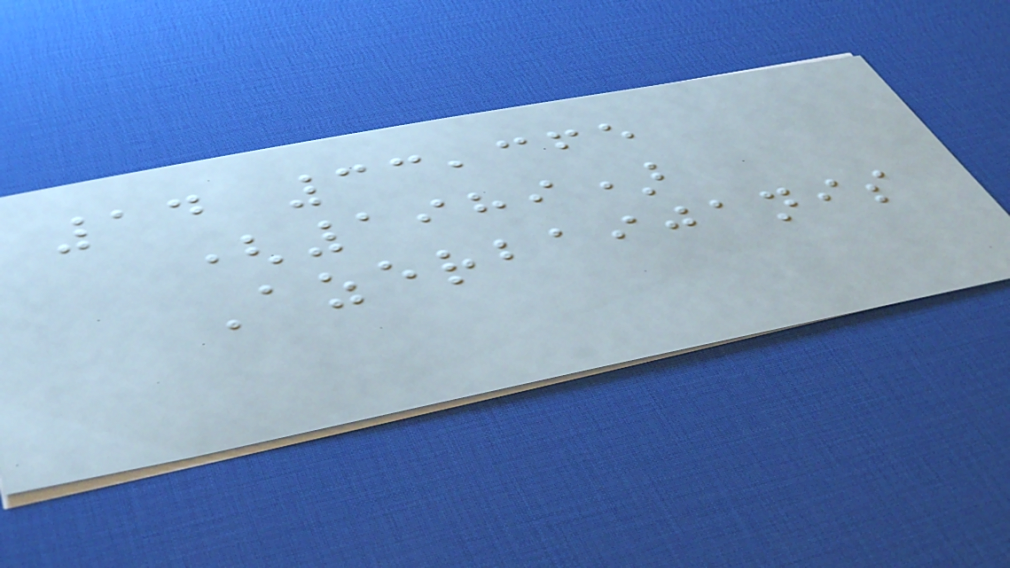14 33,365
(1989)
Azerbaijanis
